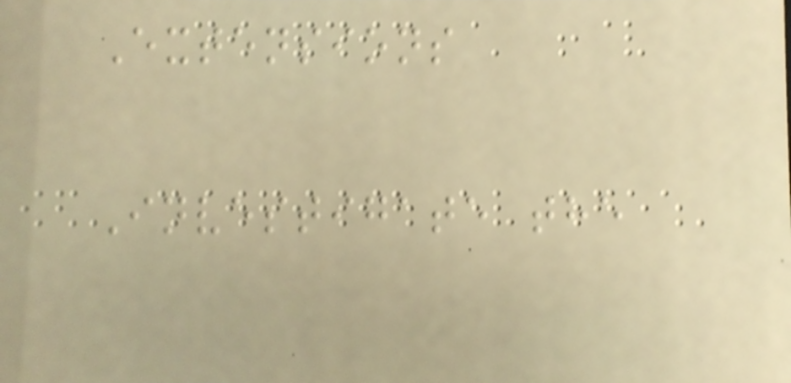Extensions
Investigate the
